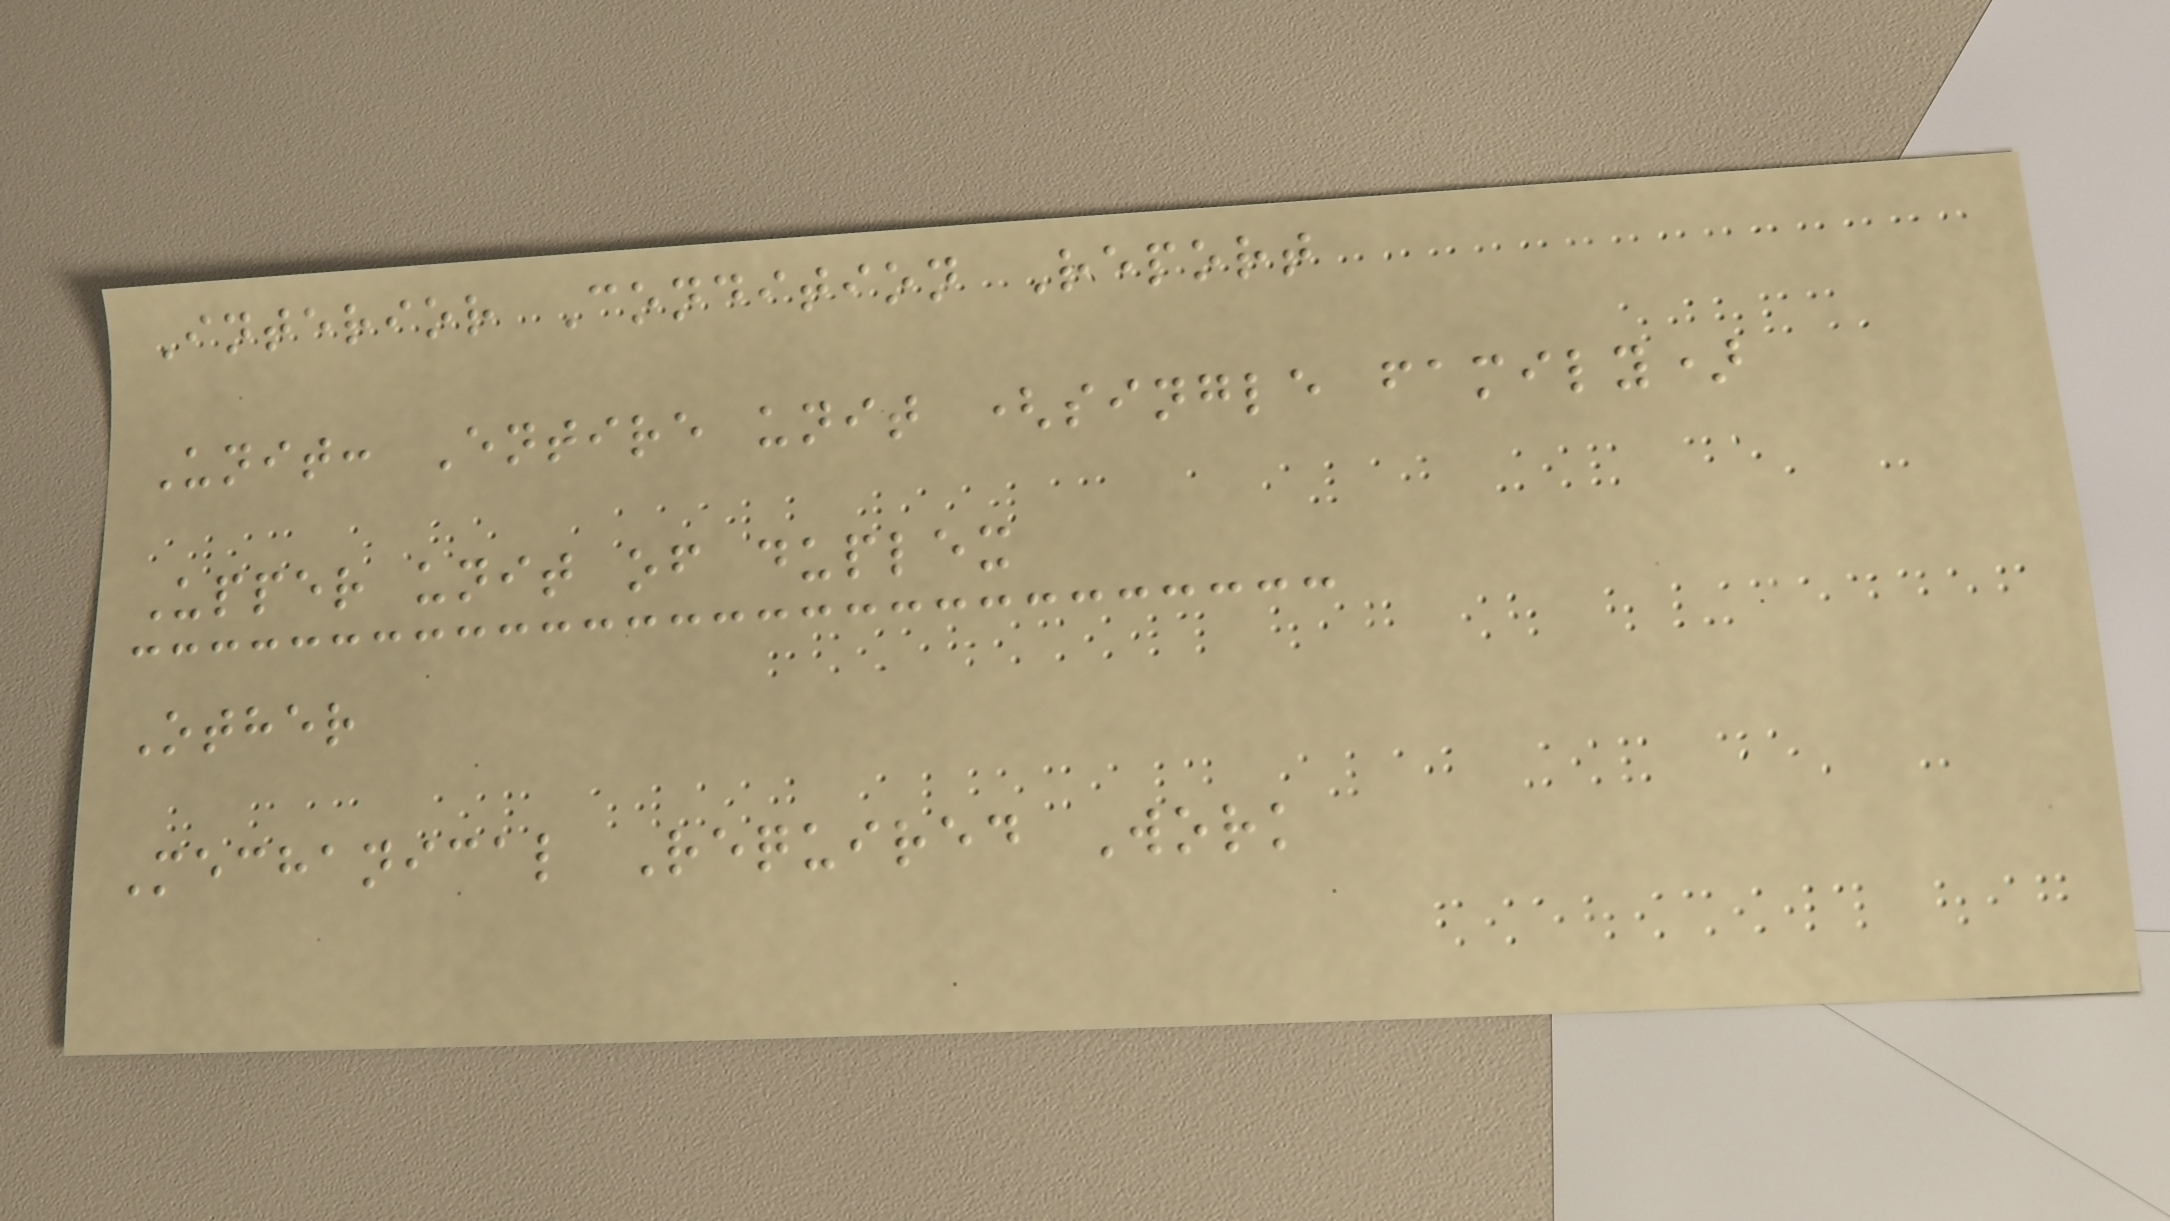Interior Condition Report
Unit: Entire unit (single family)
Upper unit of duplex
Other
Mechanical Required Work
